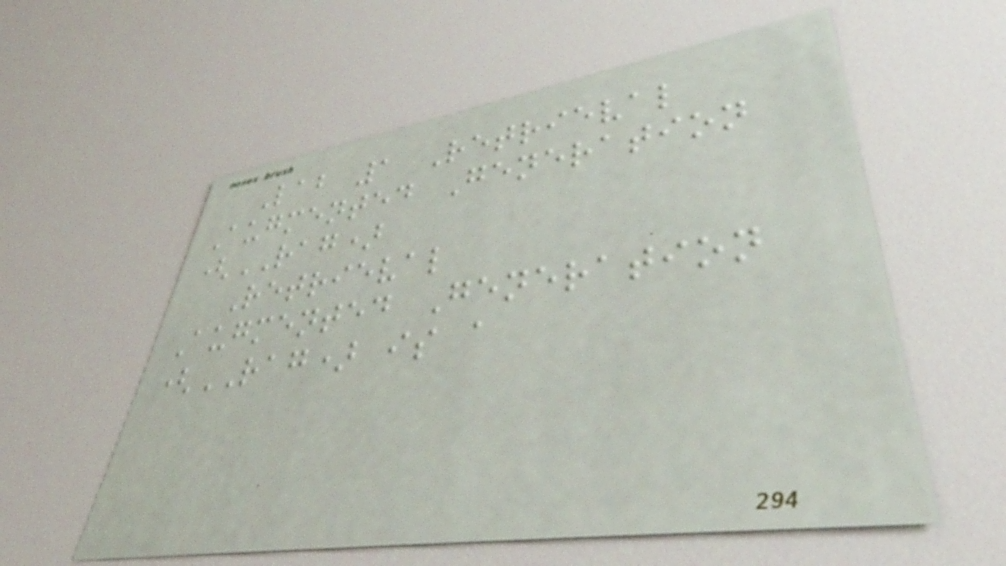Lab 1 Retrieval
Augmented Generation
(RAG)
Retrieval
Augmented Generation
(RAG) is a
